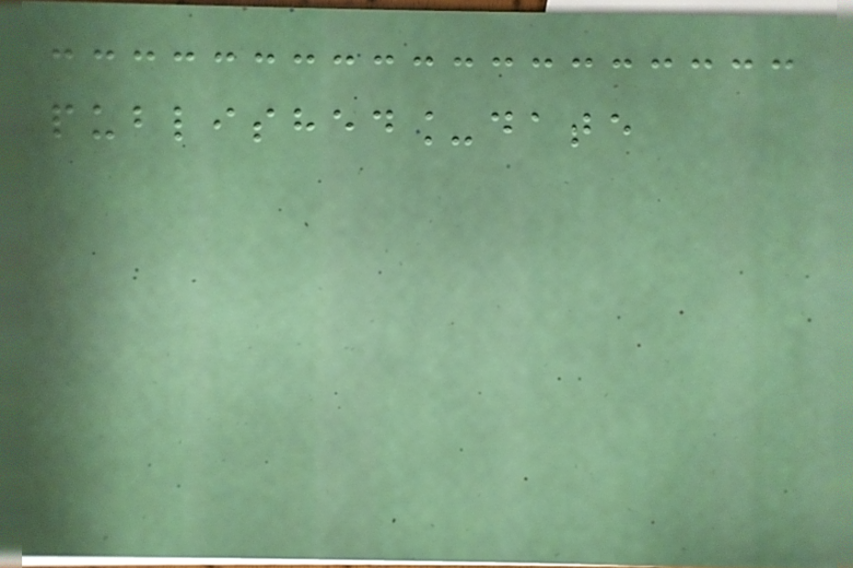published_date
